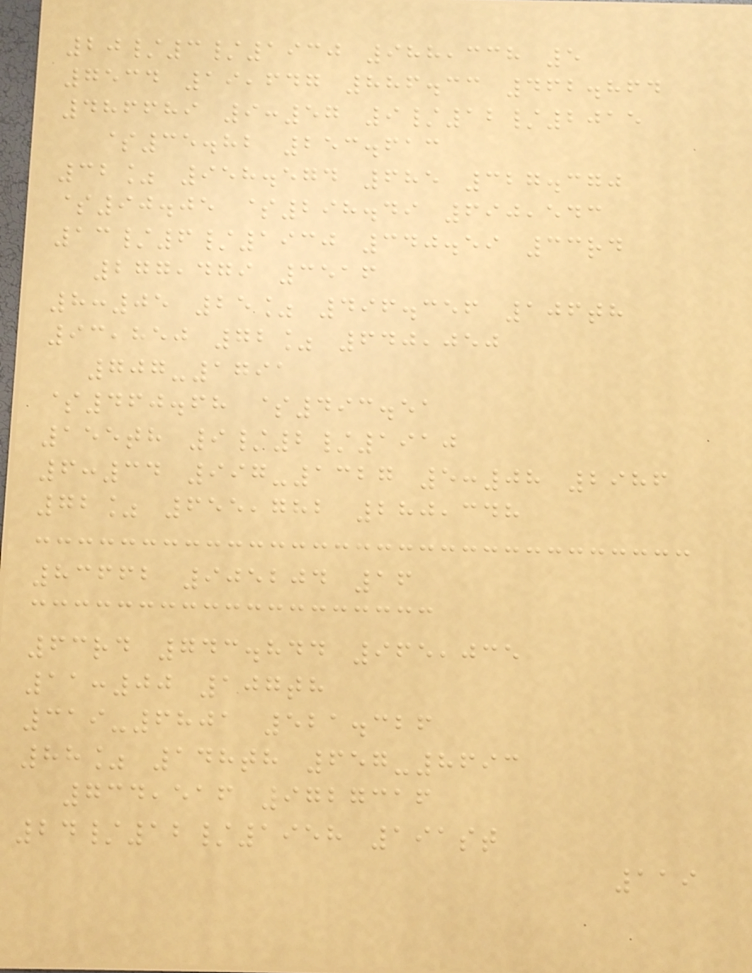20/3/1930 988,338 5
7534 19,647 886.33 462.864
486689 9:57 9/12/2015
$35.82 253.613
32% 958.574 685 327.370
$90.05 $298.49 690,543
13/6/1930 340.59 33rd
277,479 3516
8:05 25% 496.356 106th
93,850 72% 640,050
707-1791
$460.68 $493.51
155th 9/2/1910
6:34 997-1327 5:08 2986
72% 655,782 280,348
83662 905204 16
63rd 743.844 965,035
11:00 107th
319-6801 521.326
88% 148th 657-8693
734,516 9727316
24/12/1958 191st
119
